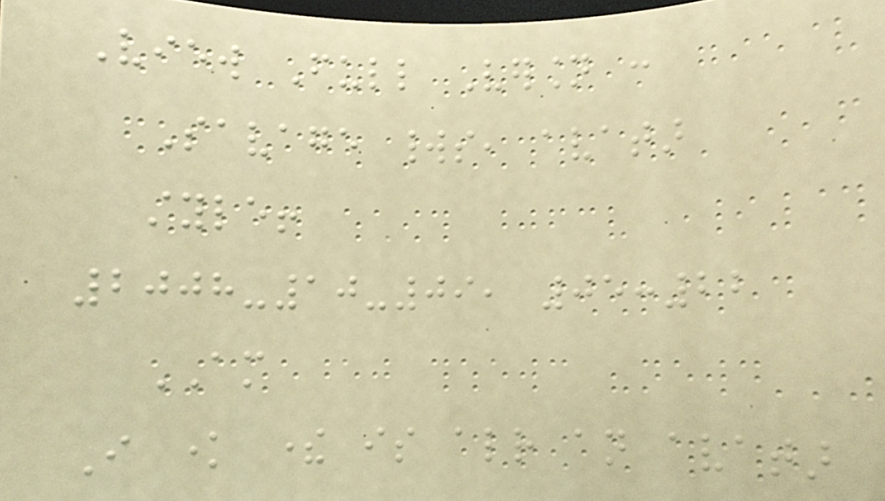View Full Version :
Savage worlds, avatar
style!
2008-10-09, 05:22
AM
I know there is already an avatar
